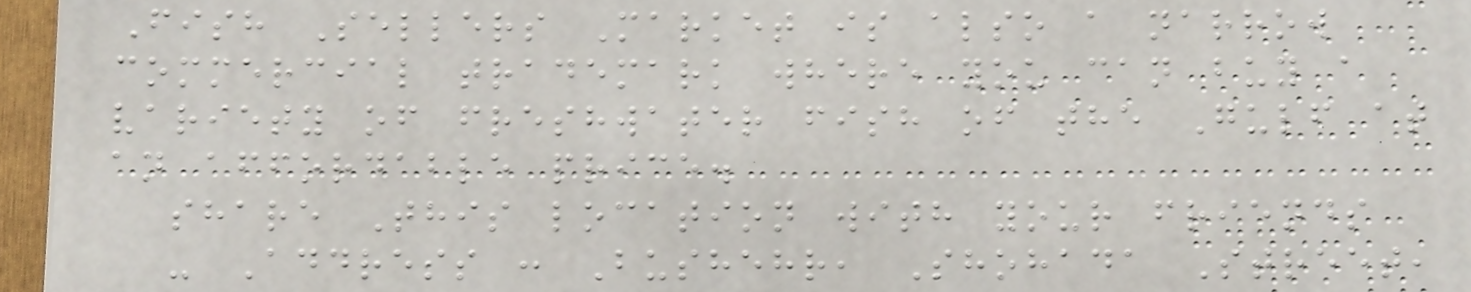Fish Sellers Market is also a narrow
commercial trademark where you can buy a
variety of freshwater fish of the Gulf at
an affordable price.
share This location with your friends
- Address : Bushehr, Shohada Street,
